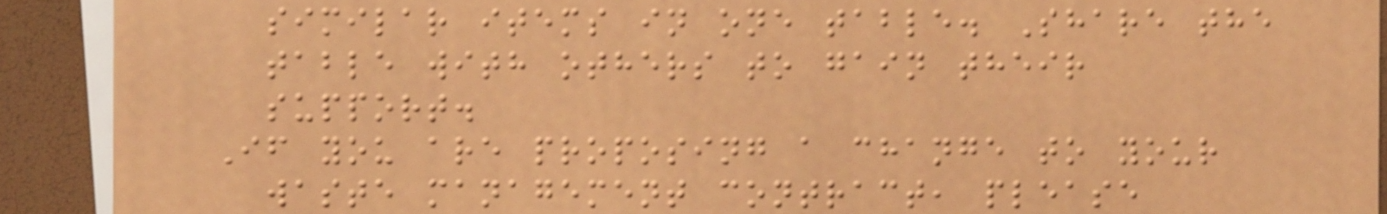similar items in one table. Share the
table with others to gain their
support.
If you are proposing a change to your
waste management contract, please
